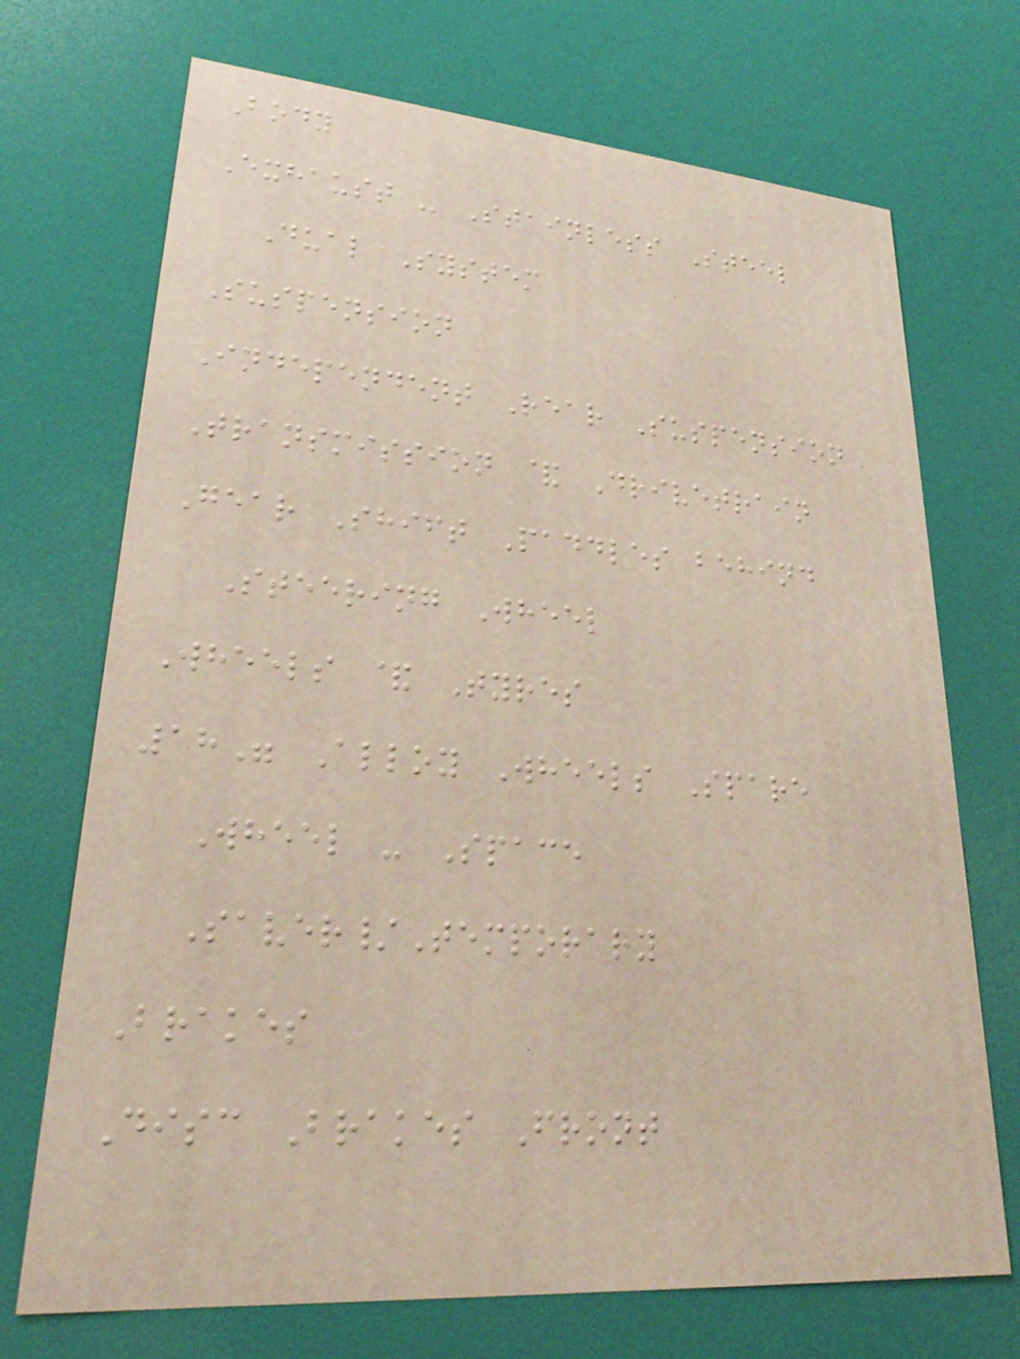Body
Exhaust - Stainless Steel
Dual System
Suspension
Independent Rear Suspension
Transmission & Drivetrain
Gear Shift Paddles behind
Steering Wheel
Wheels & Tyres
18" Alloy Wheels Spare
Wheel - Space
Saver/Temporary
Brakes
Disc Brakes Front
